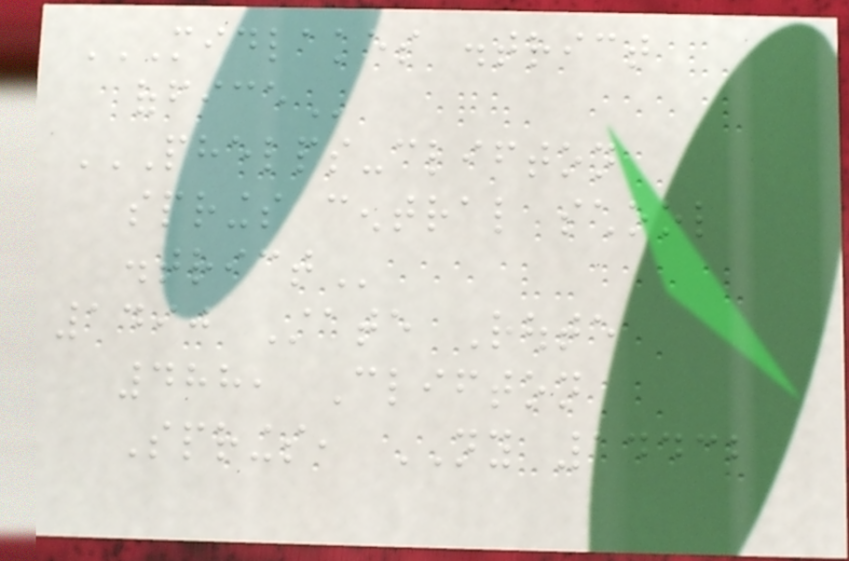MIDLAKES DISTRICT
OFFICE
PHELPS-CLIFTON
SPRINGS CENTRAL SCHOOL
DISTRICT
1490 State Route
488, Clifton
Springs, NY 14432
